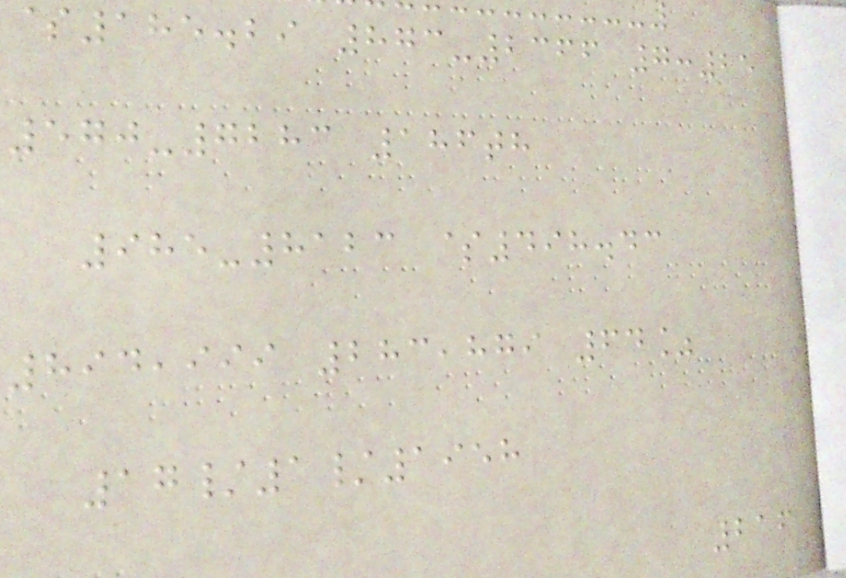$185.29 873-2366 7:25
570-7283 186th
985-8123 $498.43
894,999 283,879 64%
17/1/1958
216
